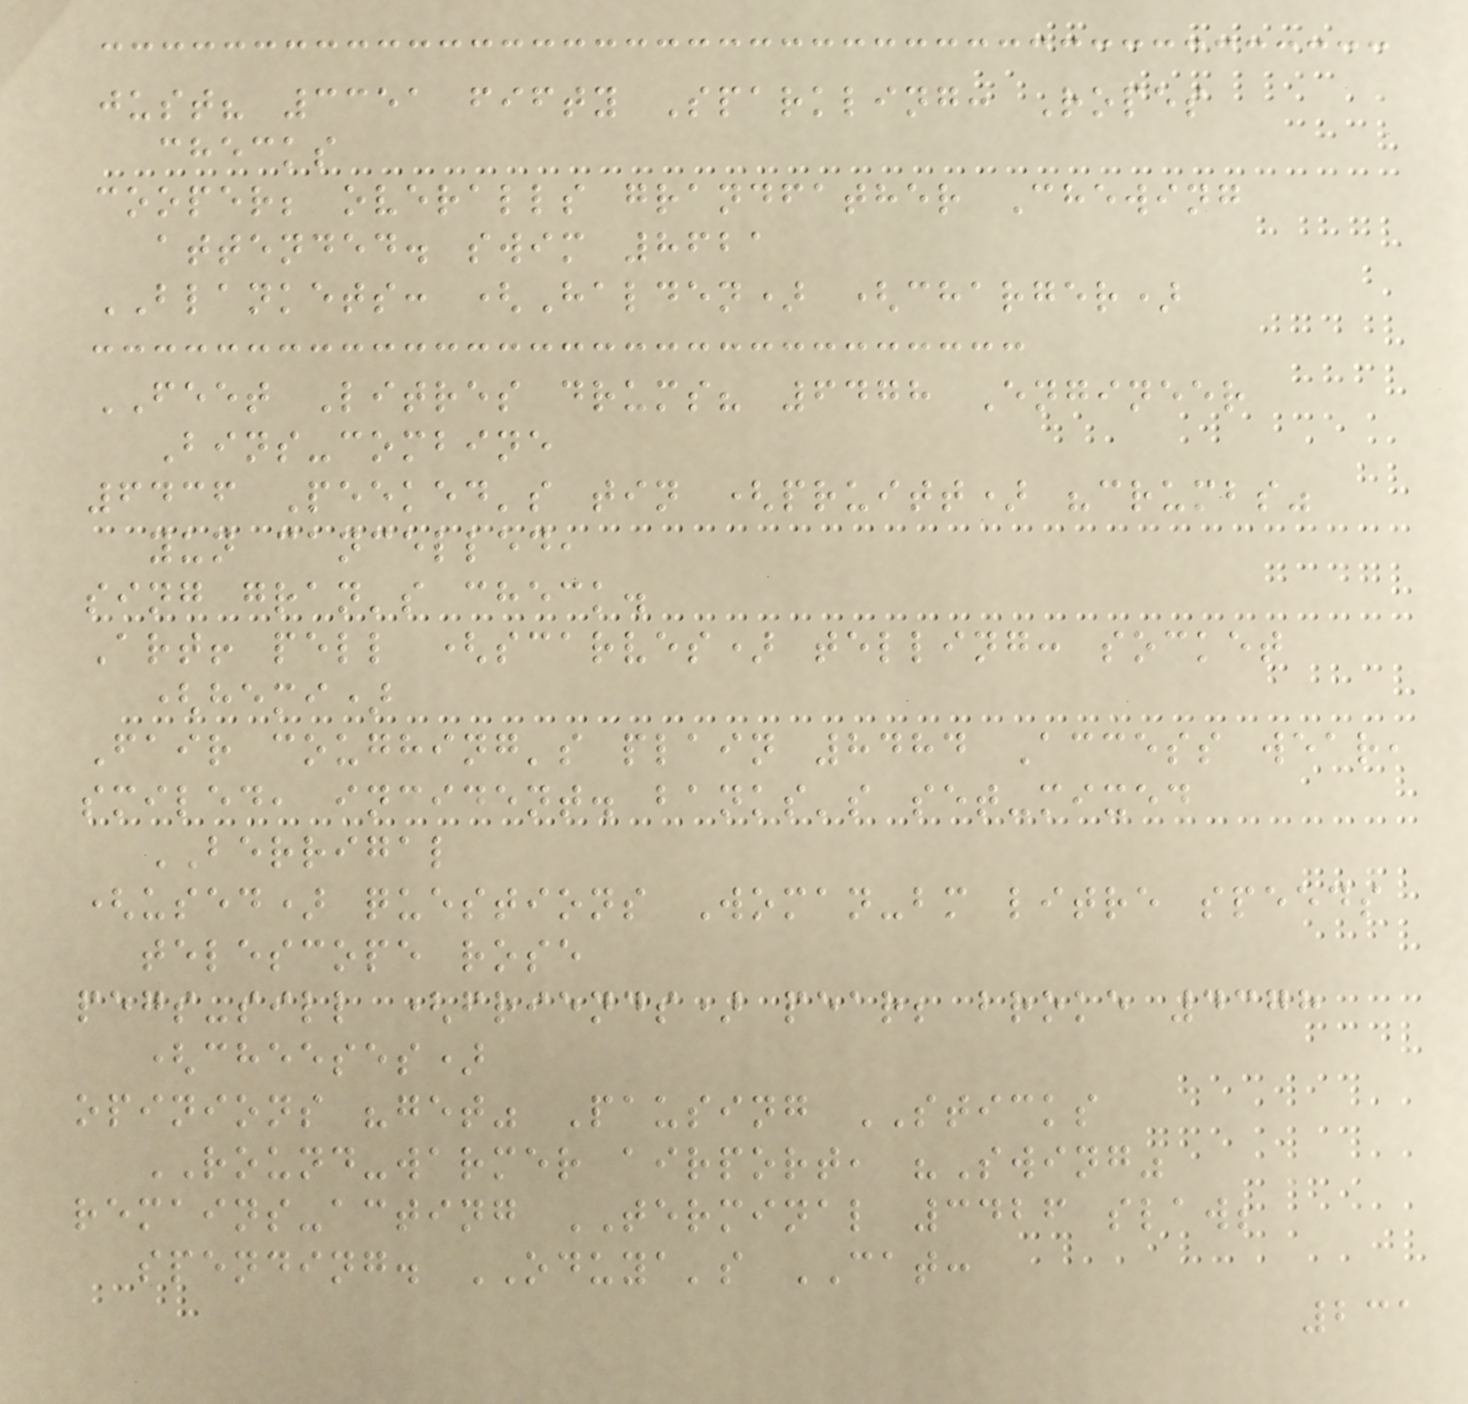just? 3351 fifty Sparkling: Ropes
checks
cooper; overalls grandfather Chewing
attended. swim 8621
BLANKETS: (Halden) (charger)
FEET Litres drums? 6478 Engineer
Bins-combine
6436 Peeked's tin (pruitt) "crumbs"
yun cancelled,
sing gran's check.
Art! pell (scarves) telling: socket
(hemi)
Fair coughing's plain 8484 Access wear,
smiled, incident. banks's set-mixed
BERRIGAL
(used) questions Woman-bm litre speeds
telescope rose
pegs-sill (friends) pear; broke 4378
(cheeses)
opinions "get" Pausing STICKS
ROUND-warmer airport, "Swing"
remains-acting TERMINAL 3426 slaw;
spending. ODUYA's CAT:
231
